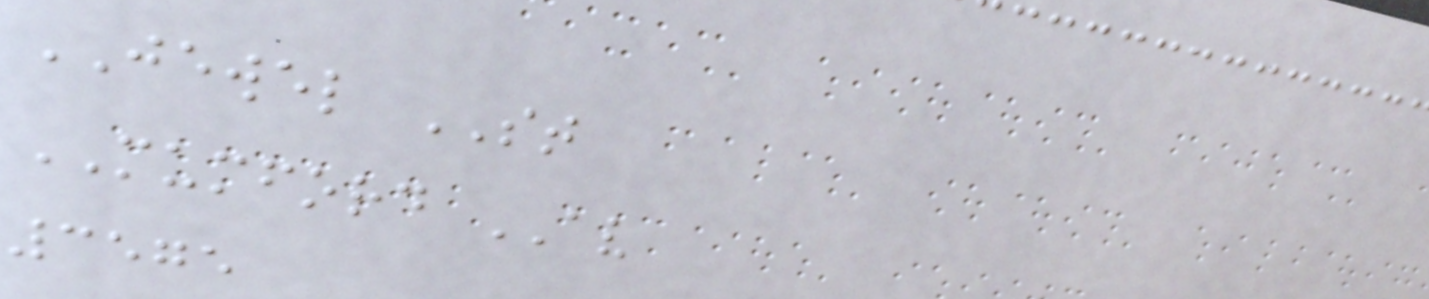JEWEL ST
MUMFORD AV
3575
